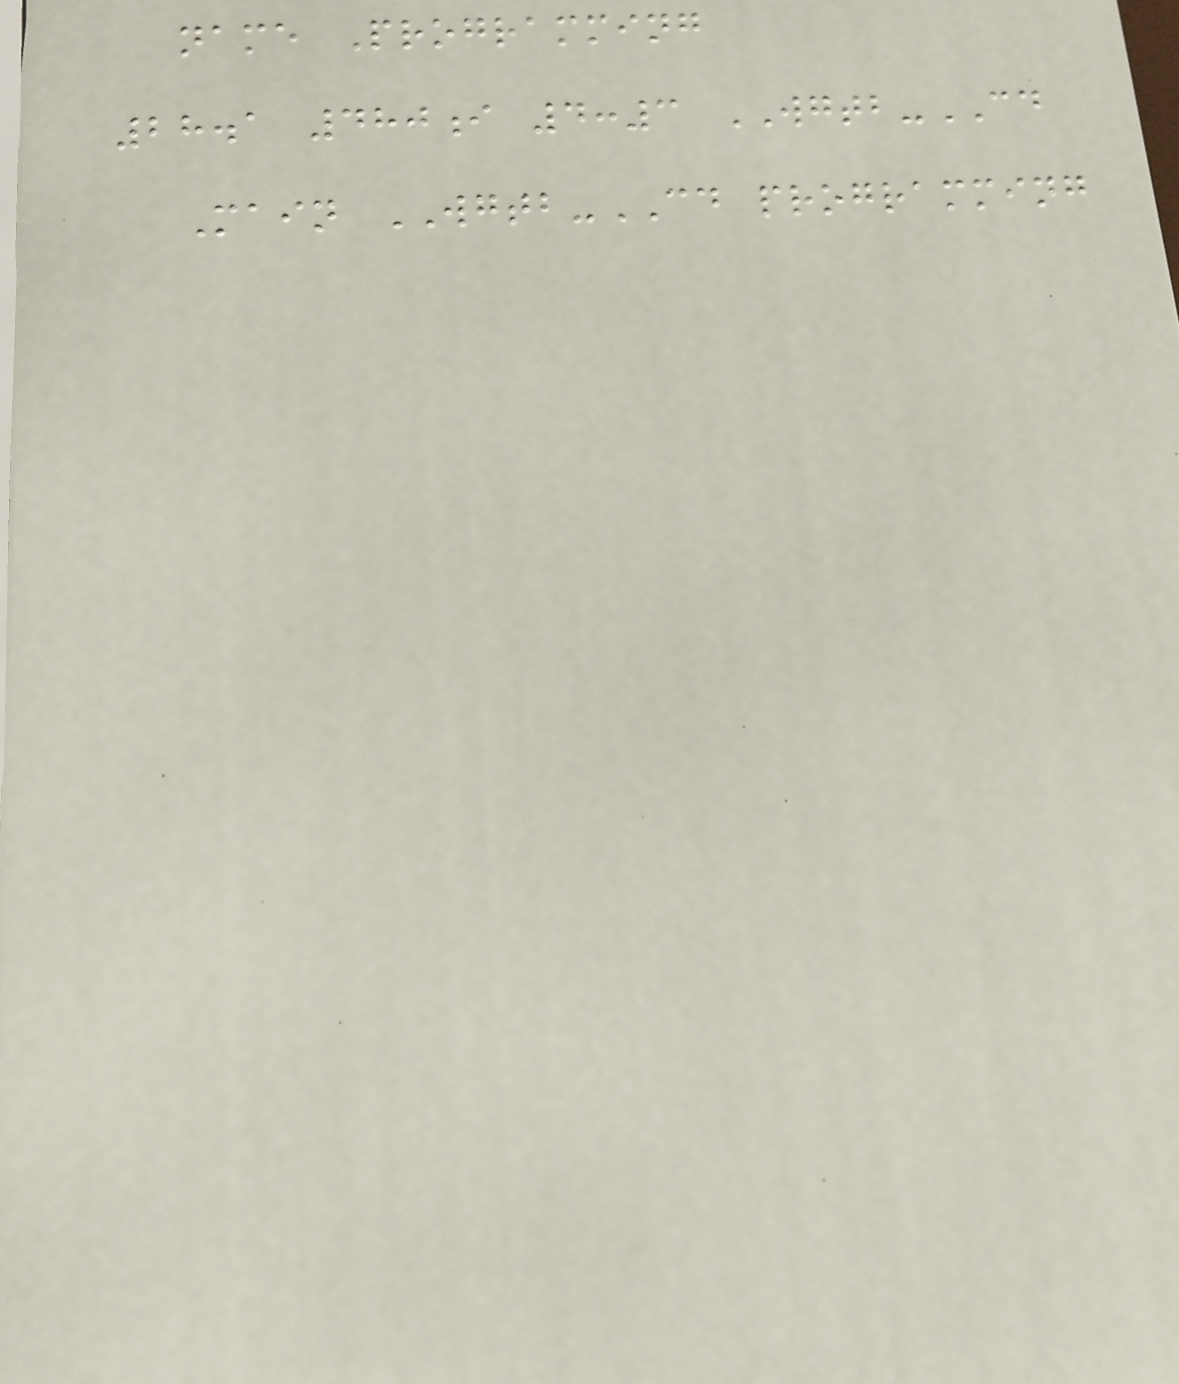name Programming
28.1 480i 4:3 WGTB-CD
Main WGTB-CD programming
